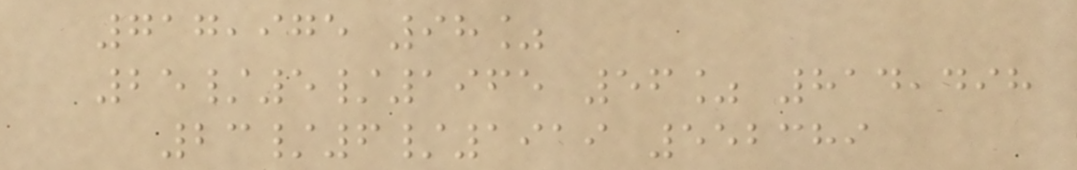717,975 98%
25/5/1965 56% 814,498
23/6/1919 552389
